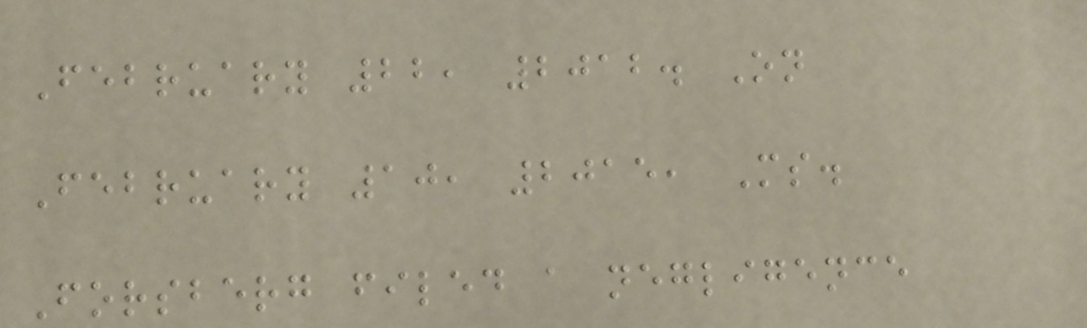February 22, 2012. On
February 10, 2015, Ms.
Forsberg filed a negligence
